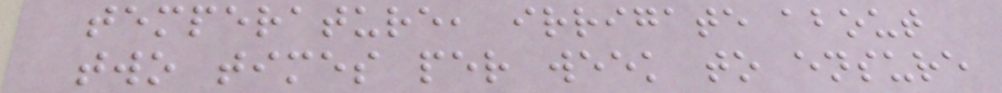temperature, irrigate about
two times per week to ensure
